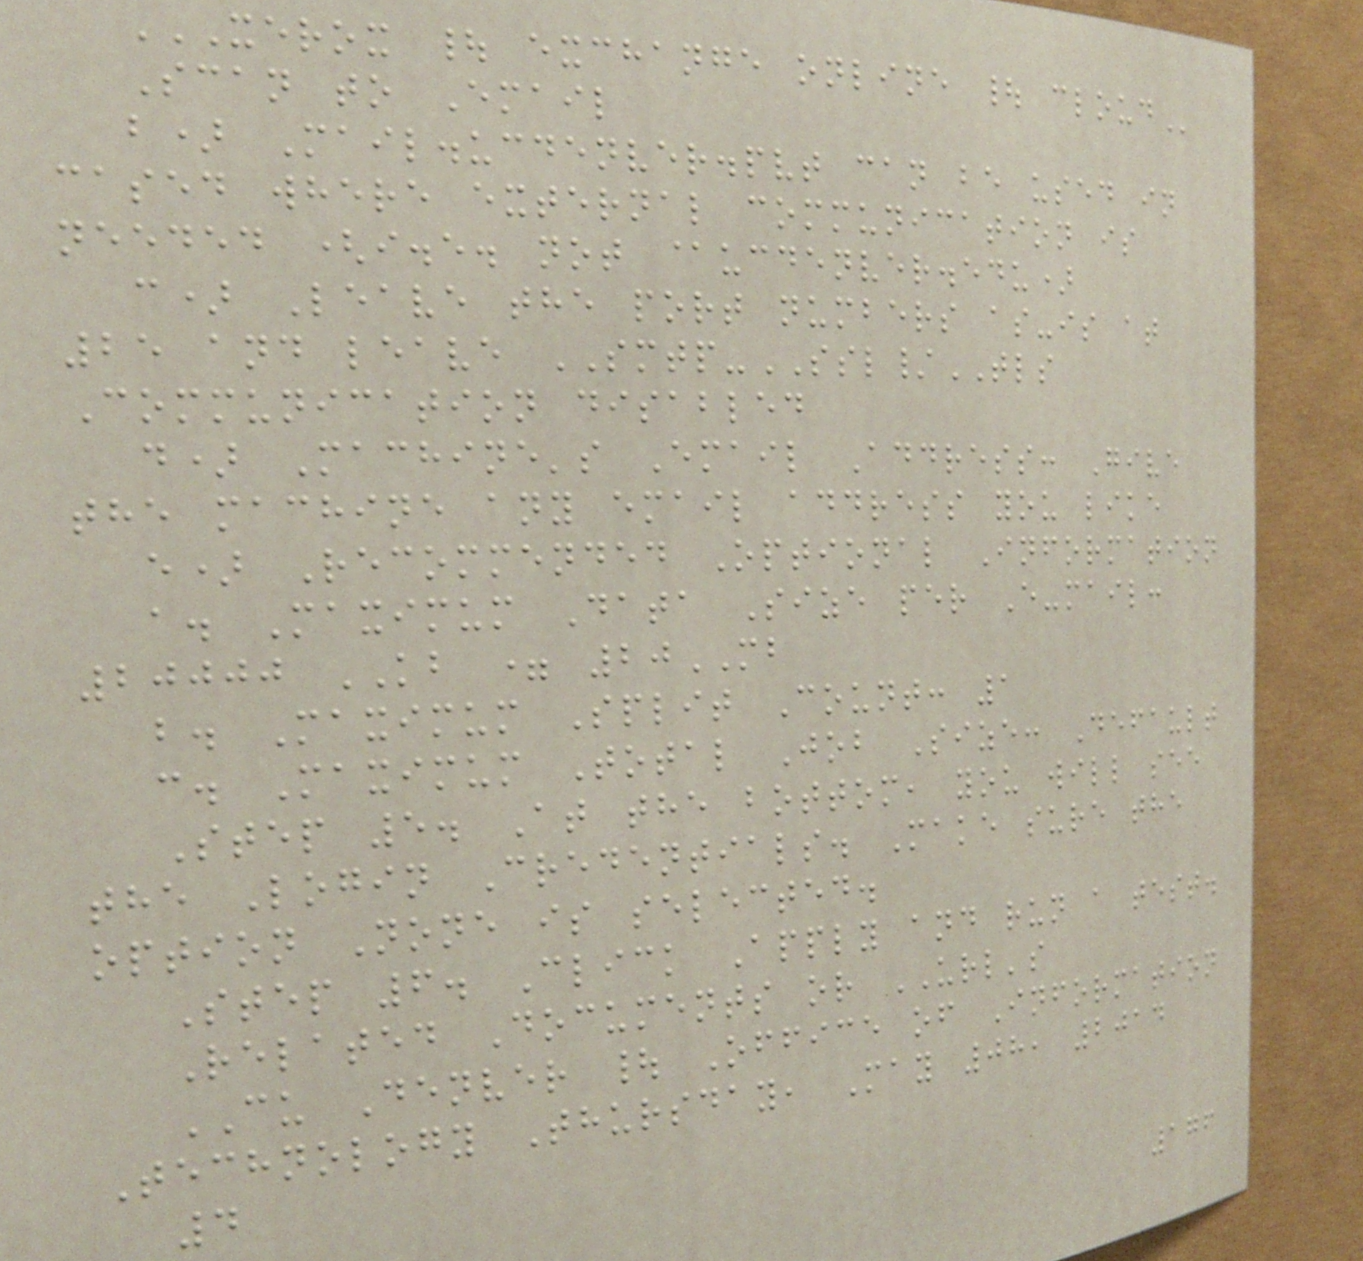XEROX | EXCHANGE ONLINE | CLOUD
Scan to Email
b) Mail.ucdenver.pvt can be used in
cased where external communication is
needed (i.e. not @ucdenver.edu)
c) Leave the port numbers as-is at
25 and leave SMTP-SSL/TLS
Communication disabled
d) Machine's Email Address: Give
the machine any email address you like
e) Recommended Optional Information
a. Maximum Data Size per E-mail:
20000 KB = 20MB
b. Maximum Split Count: 1
c. Maximum Total Job Size: Default
Step 5. At the bottom, you will see
the Login Credentials. Make sure the
option None is selected.
Step 6. Click Apply and run a test.
Related Documents or URL's
CU Denver | Office of Information
Technology Thursday, May 08, 2014
4
176
